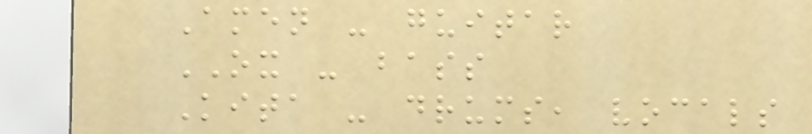Amen - guitar
OX - bass
Kita - drums, vocals
